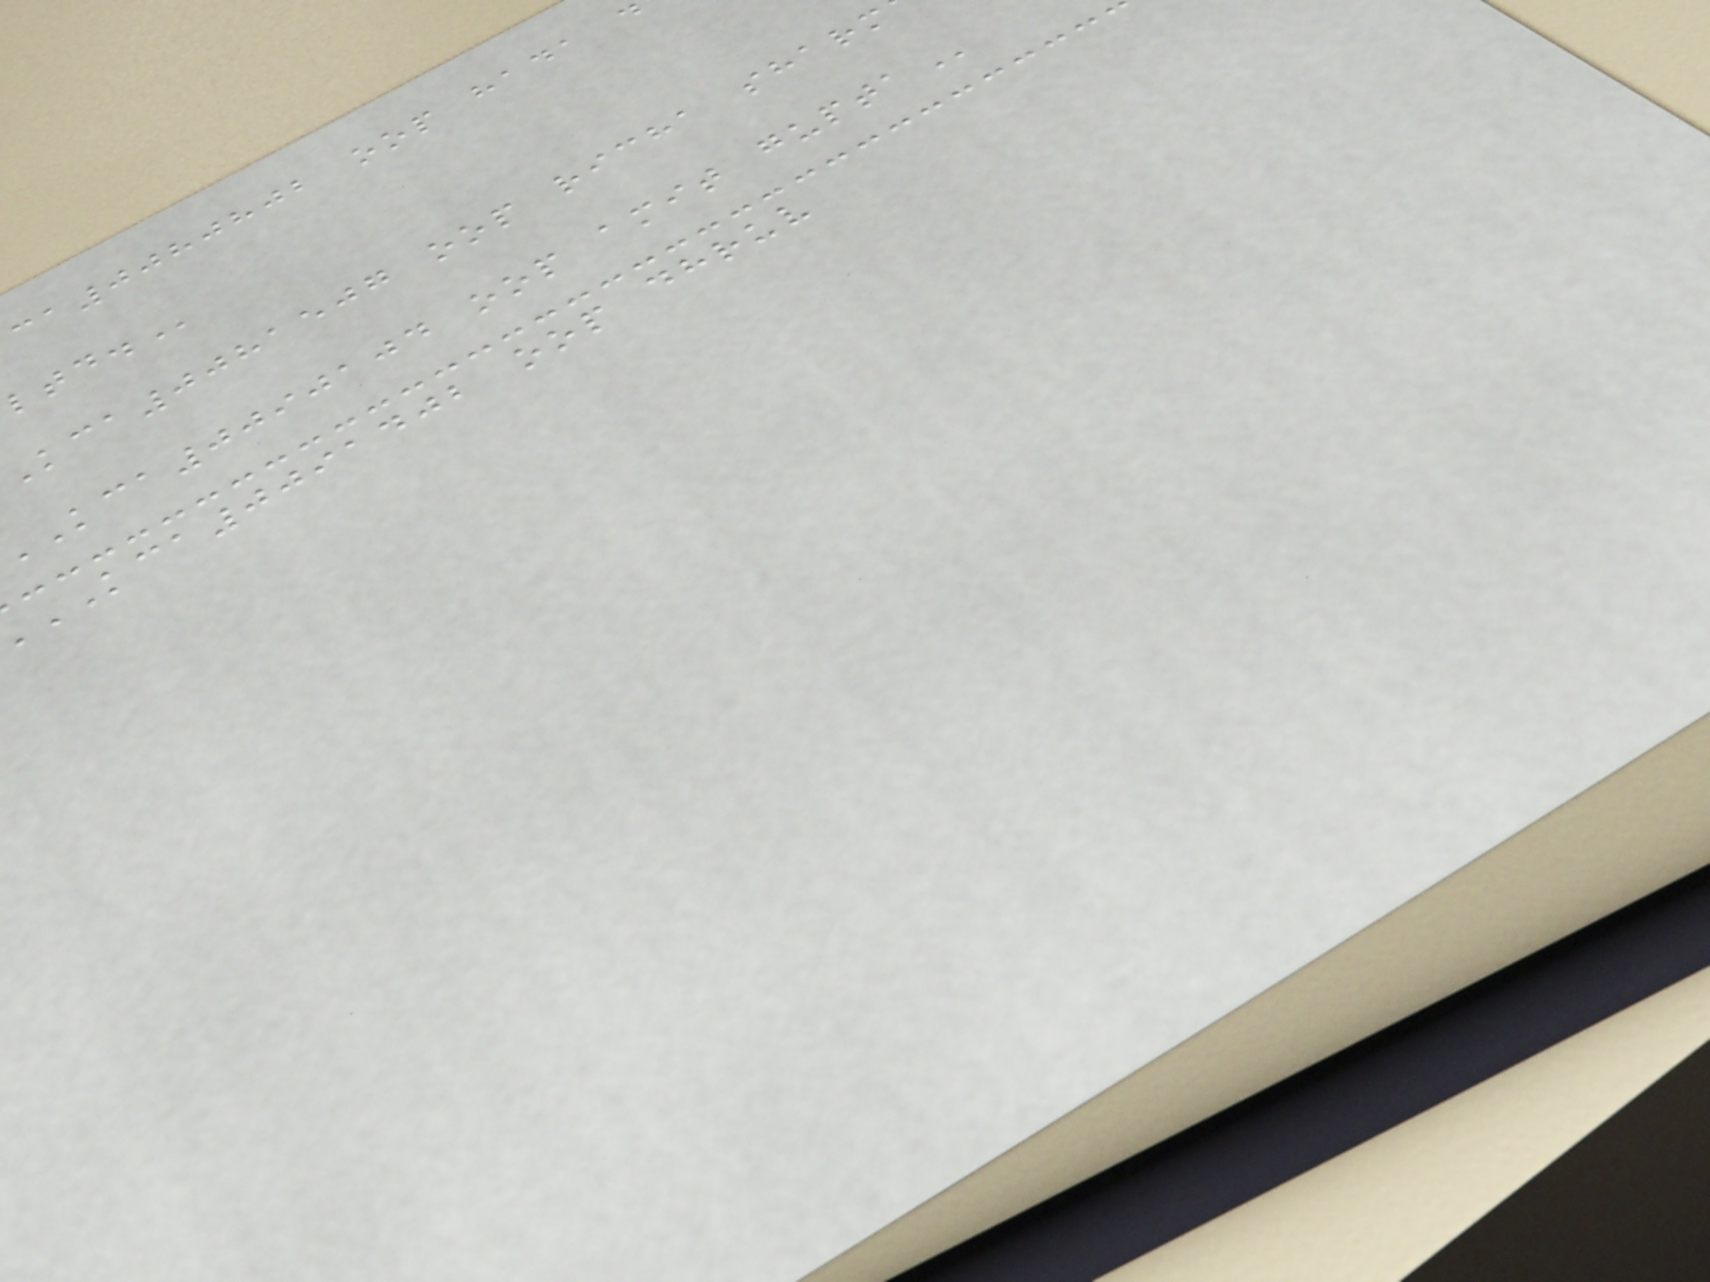ca0080802 oop hada
kca0081507 oop richa
kca0090104 oop amit
KCA0091402 oop dhruv
